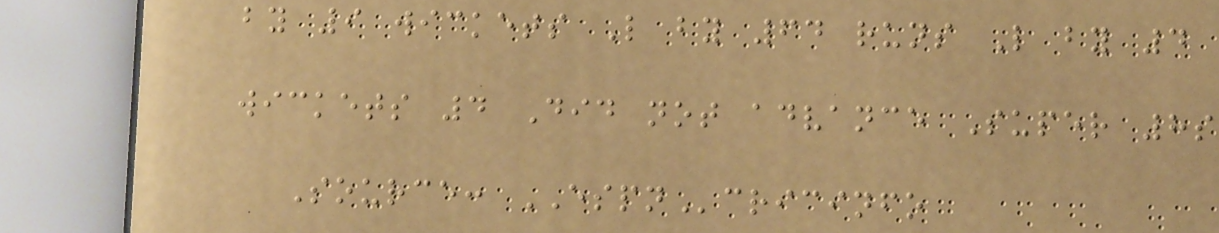by 9 wickets L by 64 runs L by 4
wickets 4 Did not advance Super 8s
Source: ESPNcricinfo
